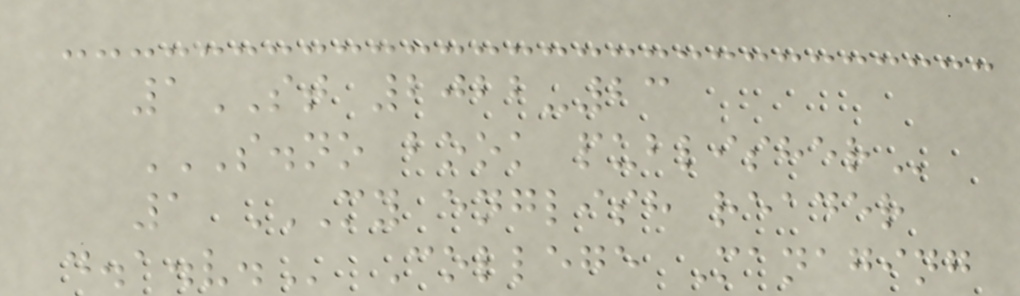1ST 2022-23
S.NO BOOK PUBLISHER
1 MY ENGLISH READER
D.A.V. College Managing
